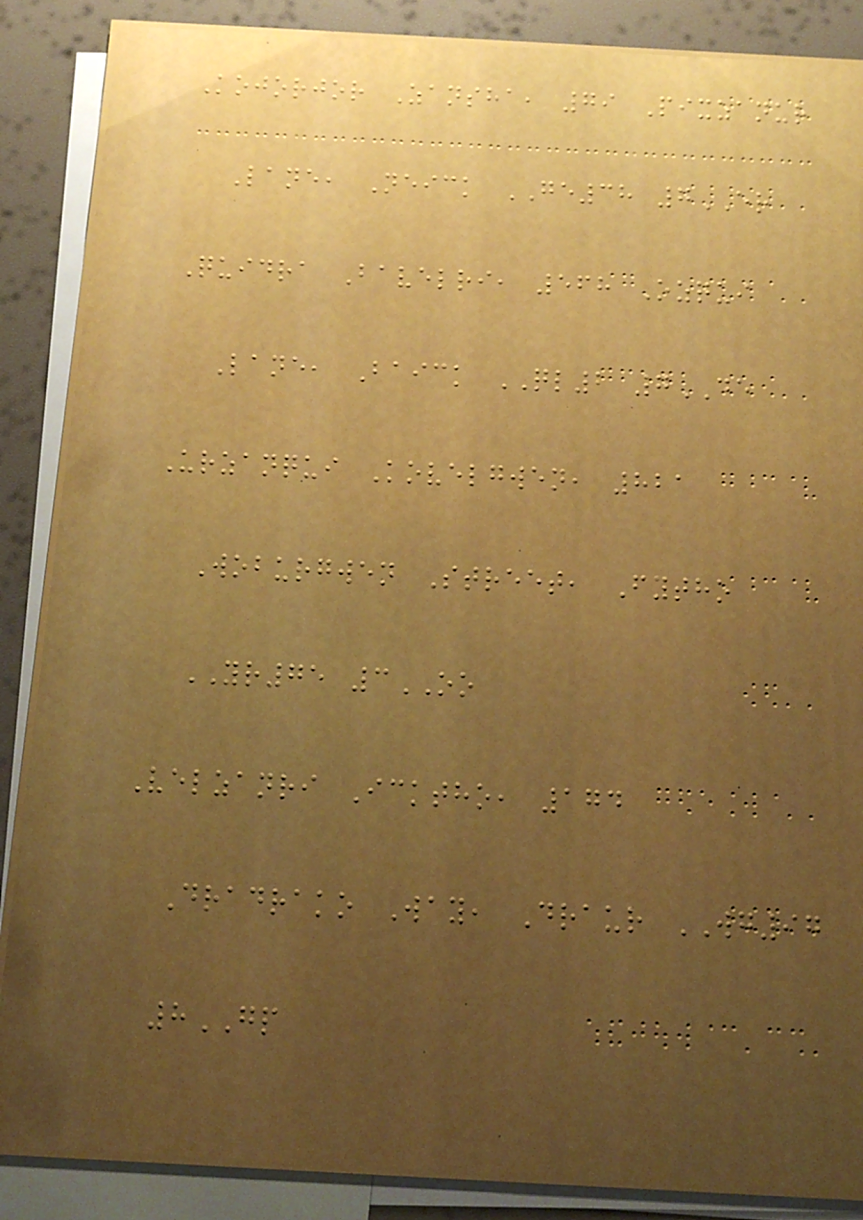Kojorjor Zansha, 79 Pixzanur
Lane, Neick GE38 7ER
Quidra Bavelri, 568 Ozqui
Lane, Baick QL2 7DE
Urzanqui Kovelgwen, 821
Woburgwen Street, Fytho
YR75 3OO
Velzanri Icktho, 174
Dradrako Way, Draur WG97
8GP
